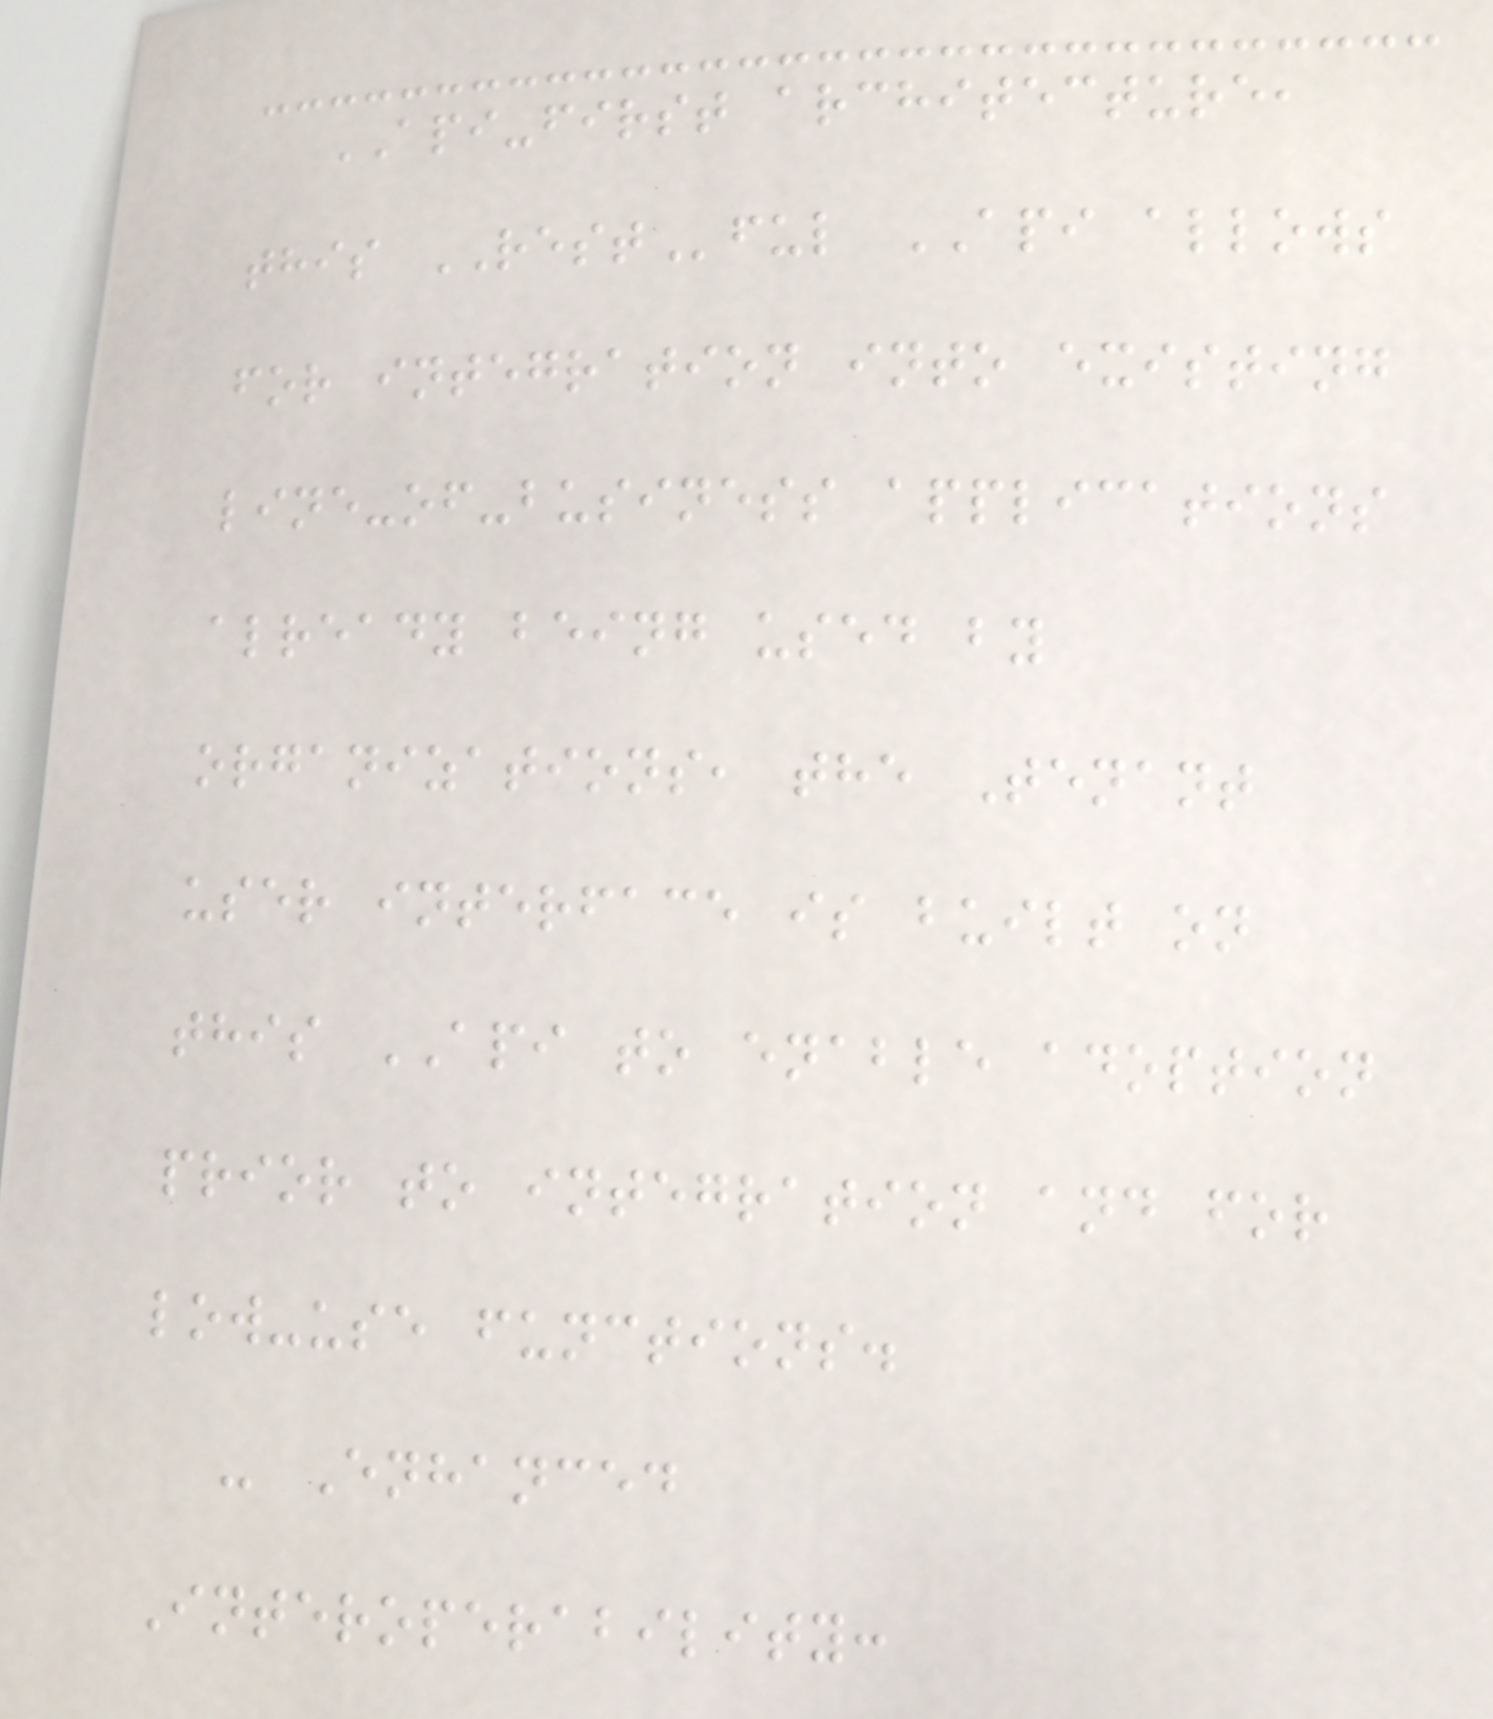API-first architecture,
this RESTful API allows
for integration into existing
line-of-business applications
already being used by
organizations, the Tenant
user interface is built on
this API to enable adoption
prior to integration and for
low-use functions.
- Enhanced
Interoperability:
